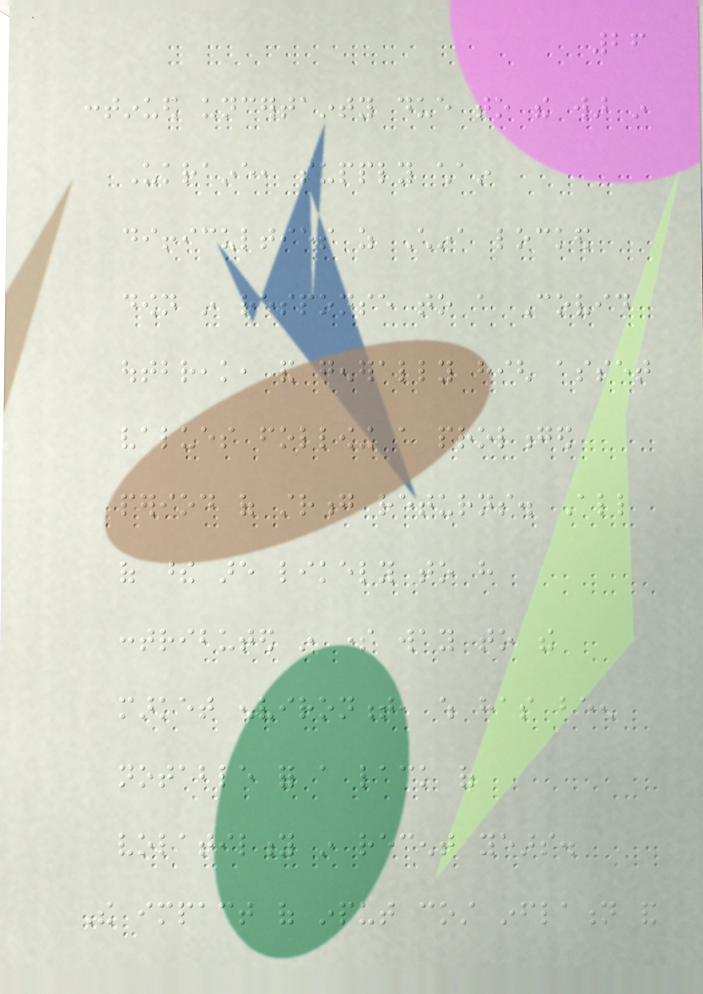26
continued uncertainty due to the war in
Ukraine, supply chain
difficulties as China locked
down in response to a Covid
outbreak, and generally high asset
values following a prolonged
period of strong returns. All
of these are likely to have
contributed in some way to the
market environment, which has been
notable for a lack of
volatility in recent years.
The impact of input cost inflation and
